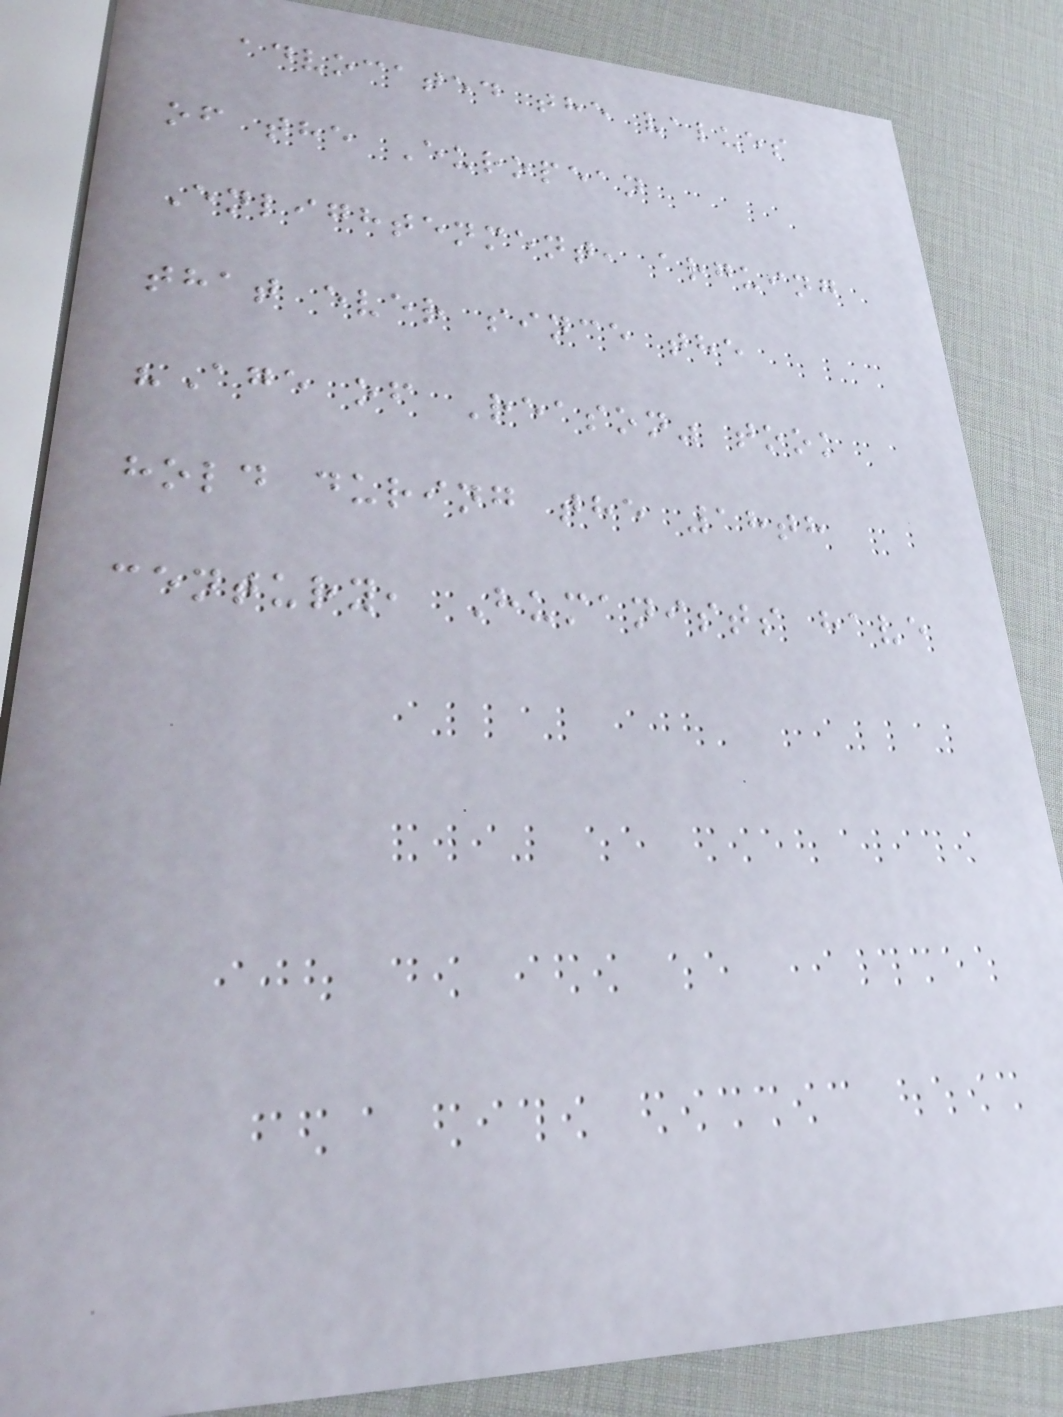advocated the values
of the European
Enlightenment, arguing
that ever since the
"Age of Reason" took
hold during the 18th
century, Humanists have
